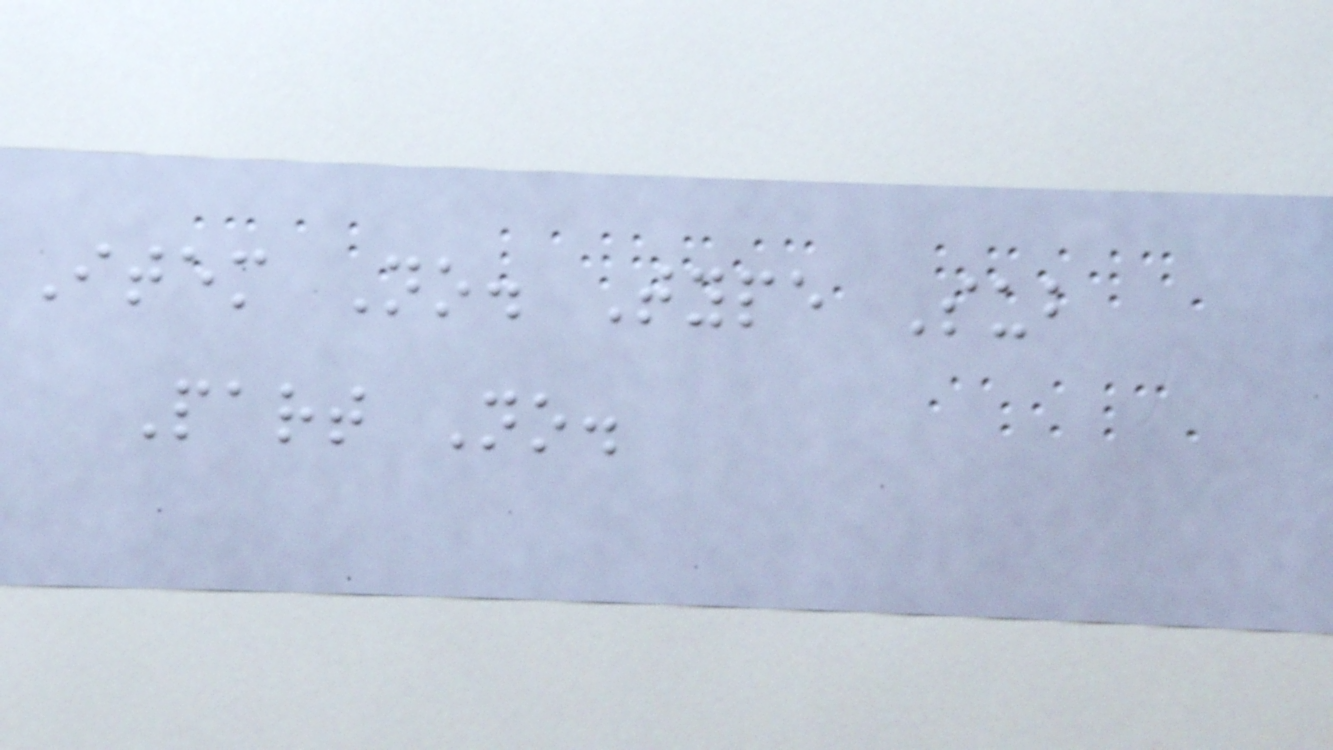Item No. Type Sub
Part No.
